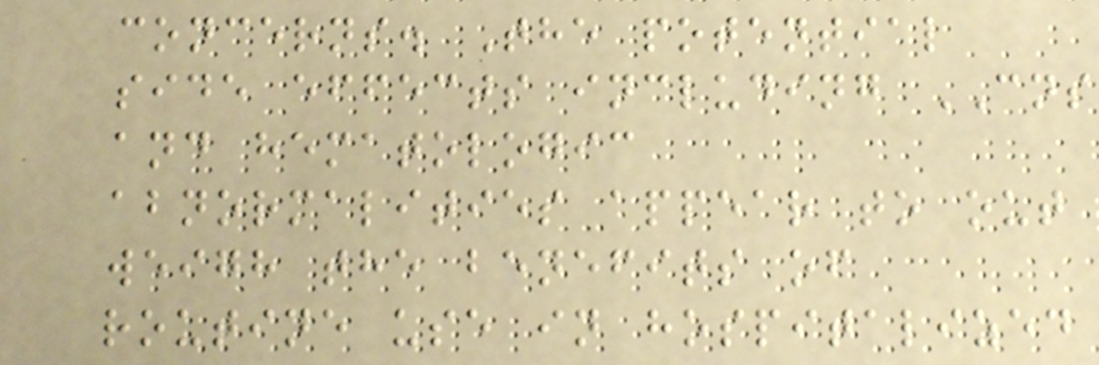concerns. The potential
side effects including CNS
and hematologic
abnormalities appear to out
weigh the benefits of
routine use in hospitalized
